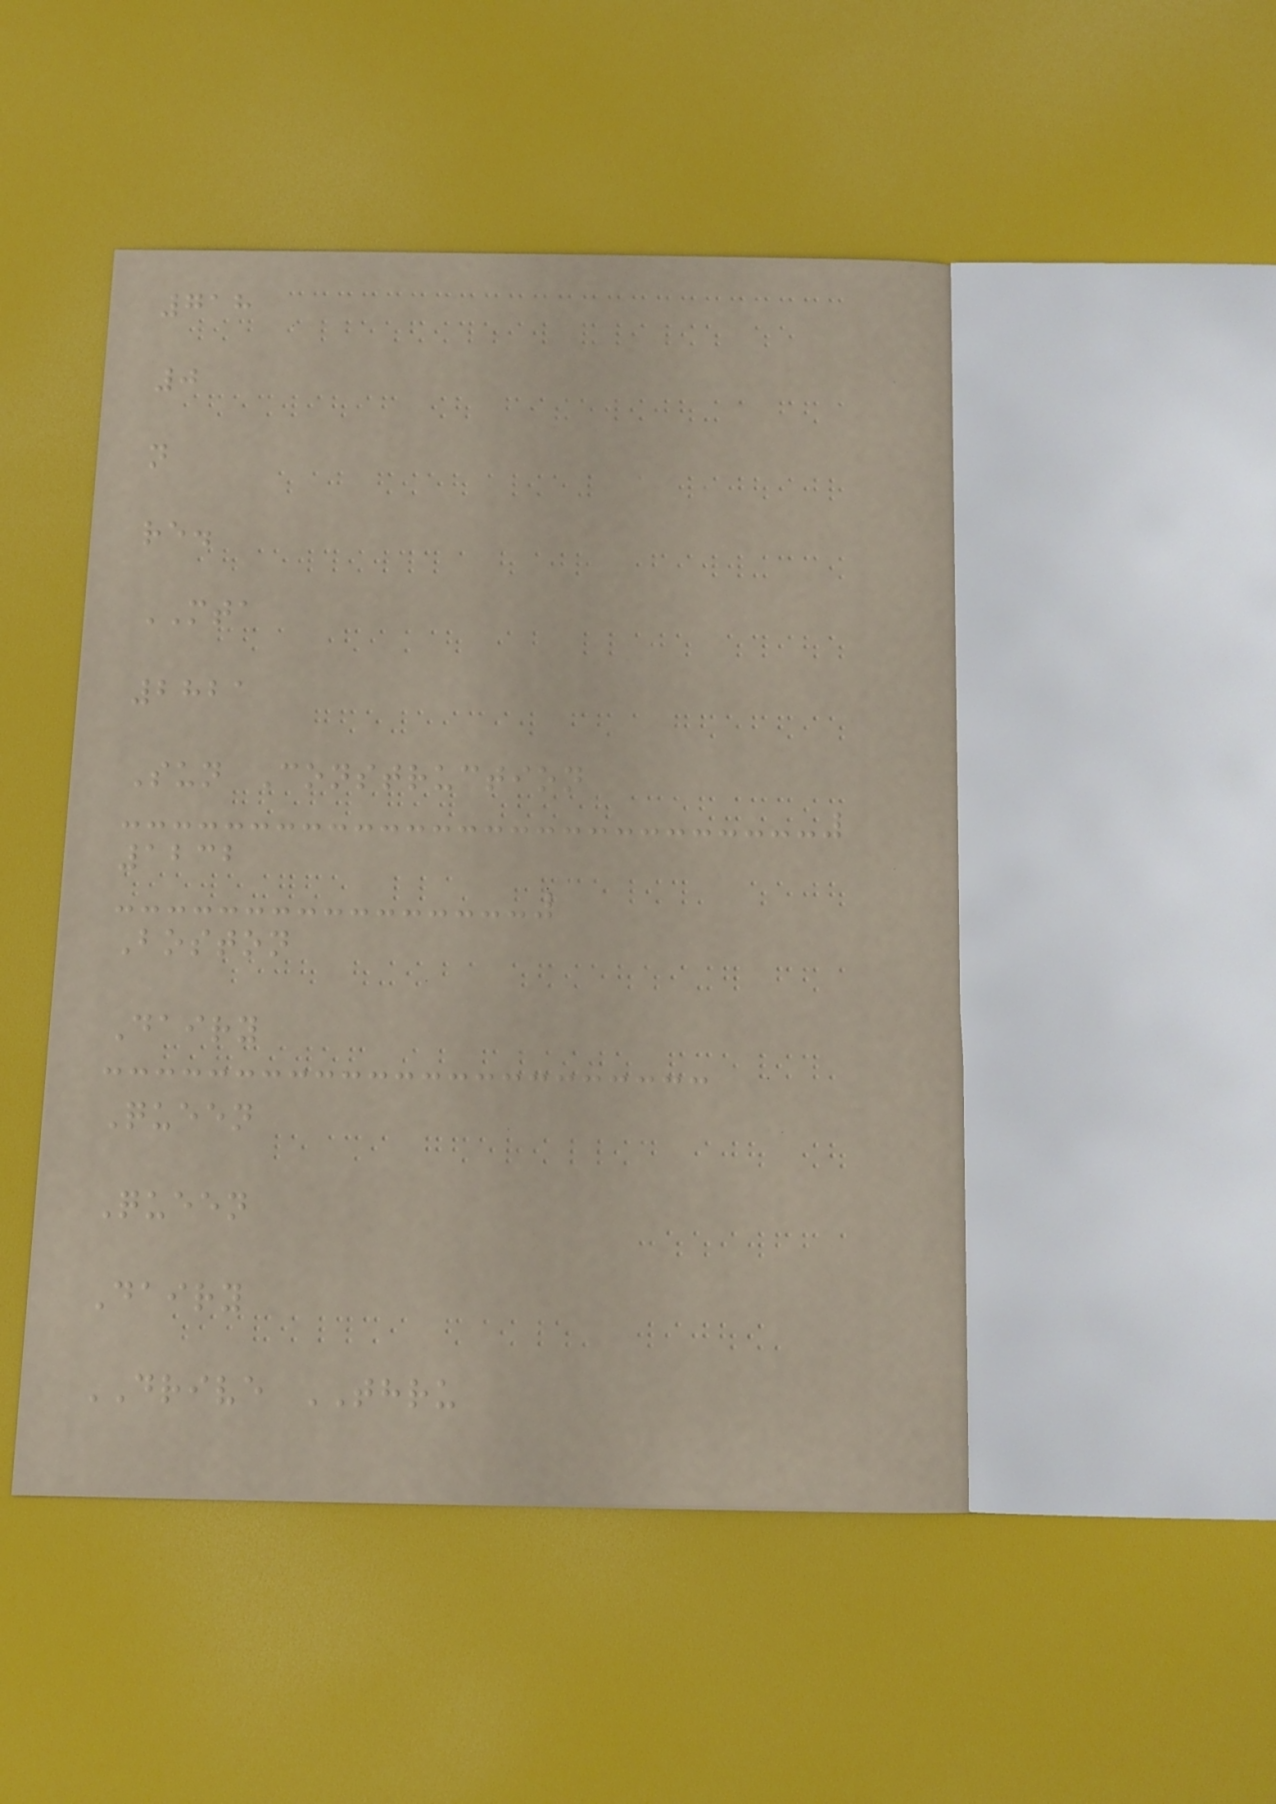718
0
n
re.
MTA
2821
Sun Construction
1232
Boston
Dairy
Queen
Queen
Dairy
DRIVE THRU
